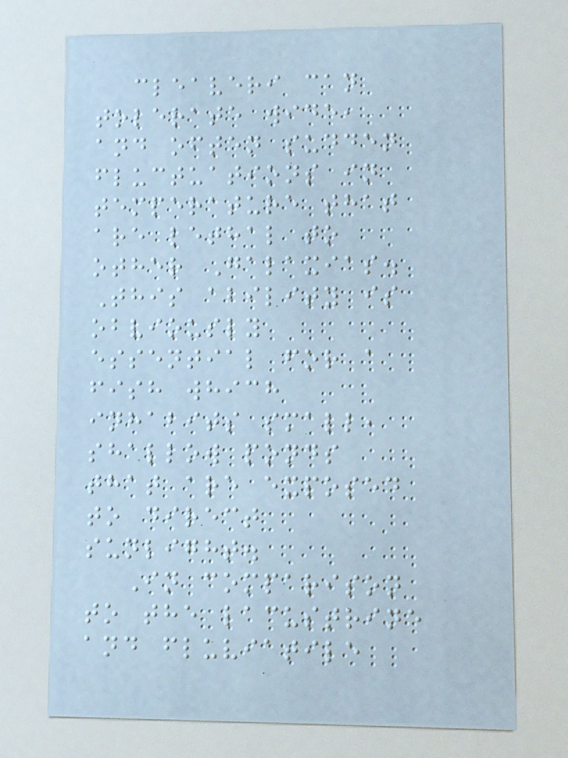cleaveri can
tolerate wide,
and often sudden
fluctuations in
temperature that
are lethal to
other Galaxias.
This ability is
obviously
essential for a
fish which
inhabits small,
shallow ponds
that are exposed
to direct
sunlight.
In comparison
to the lacustrine
and fluviatile
